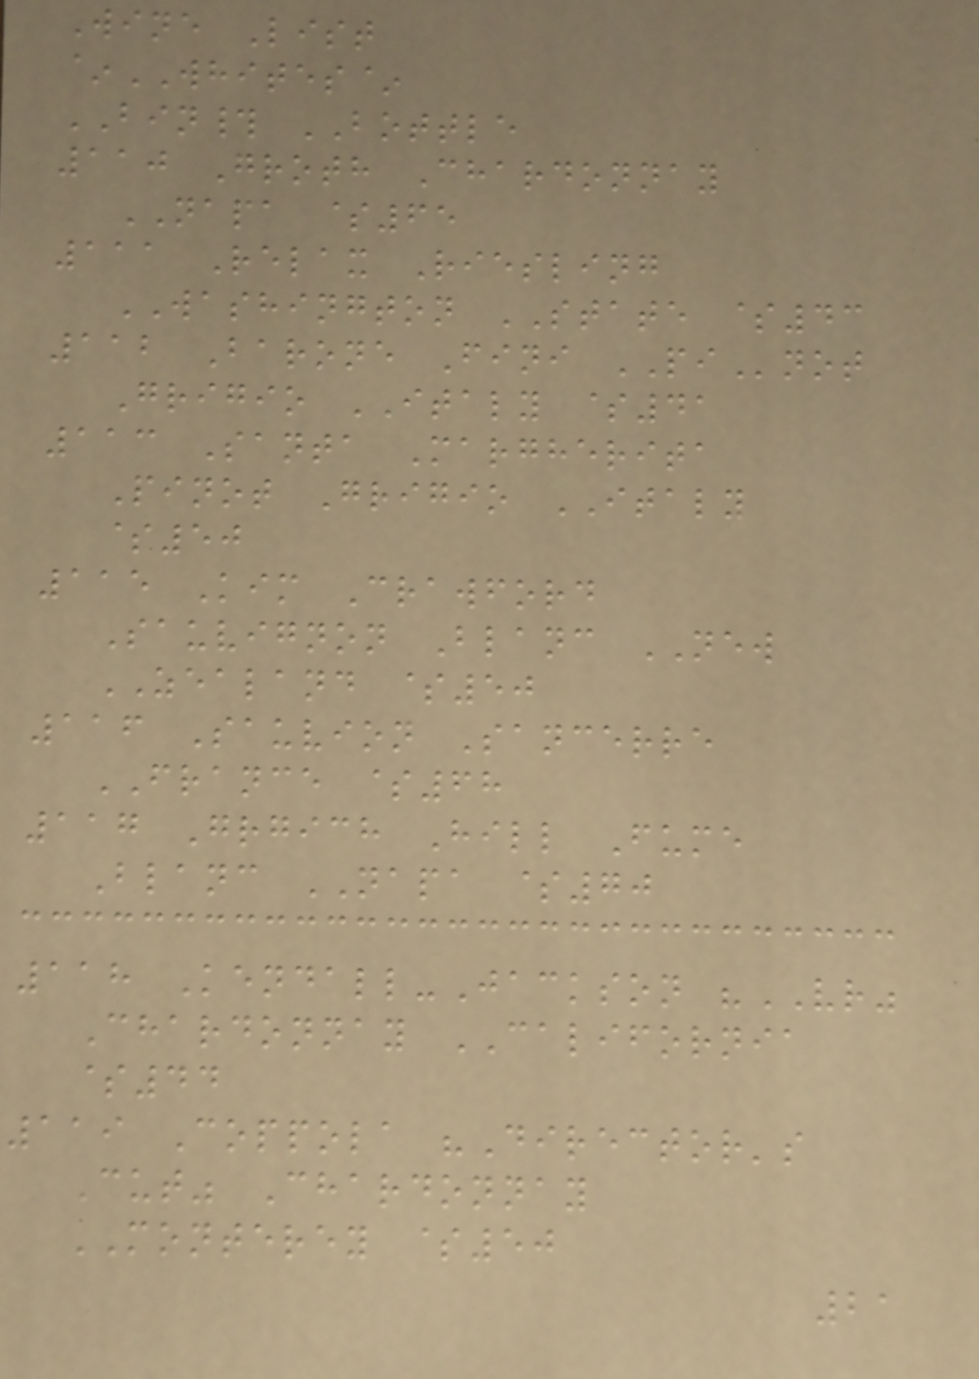Wine List
~WHITES~
BIN# BOTTLE
110 Groth Chardonnay
NAPA $65
111 Relax Riesling
WASHINGTON STATE $43
112 Barone Fini PInot
Grigio ITALY $41
113 Santa Margherita
Pinot Grigio ITALY
$50
115 Kim Crawford
Sauvignon Blanc NEW
ZEALAND $50
116 Sauvion Sancerre
FRANCE $68
117 Grgich Hill Fume
Blanc NAPA $70
118 Kendall-Jackson "VR"
Chardonnay CALIFORNIA
$44
119 Coppola "Director's
Cut" Chardonnay
MONTEREY $50
21
